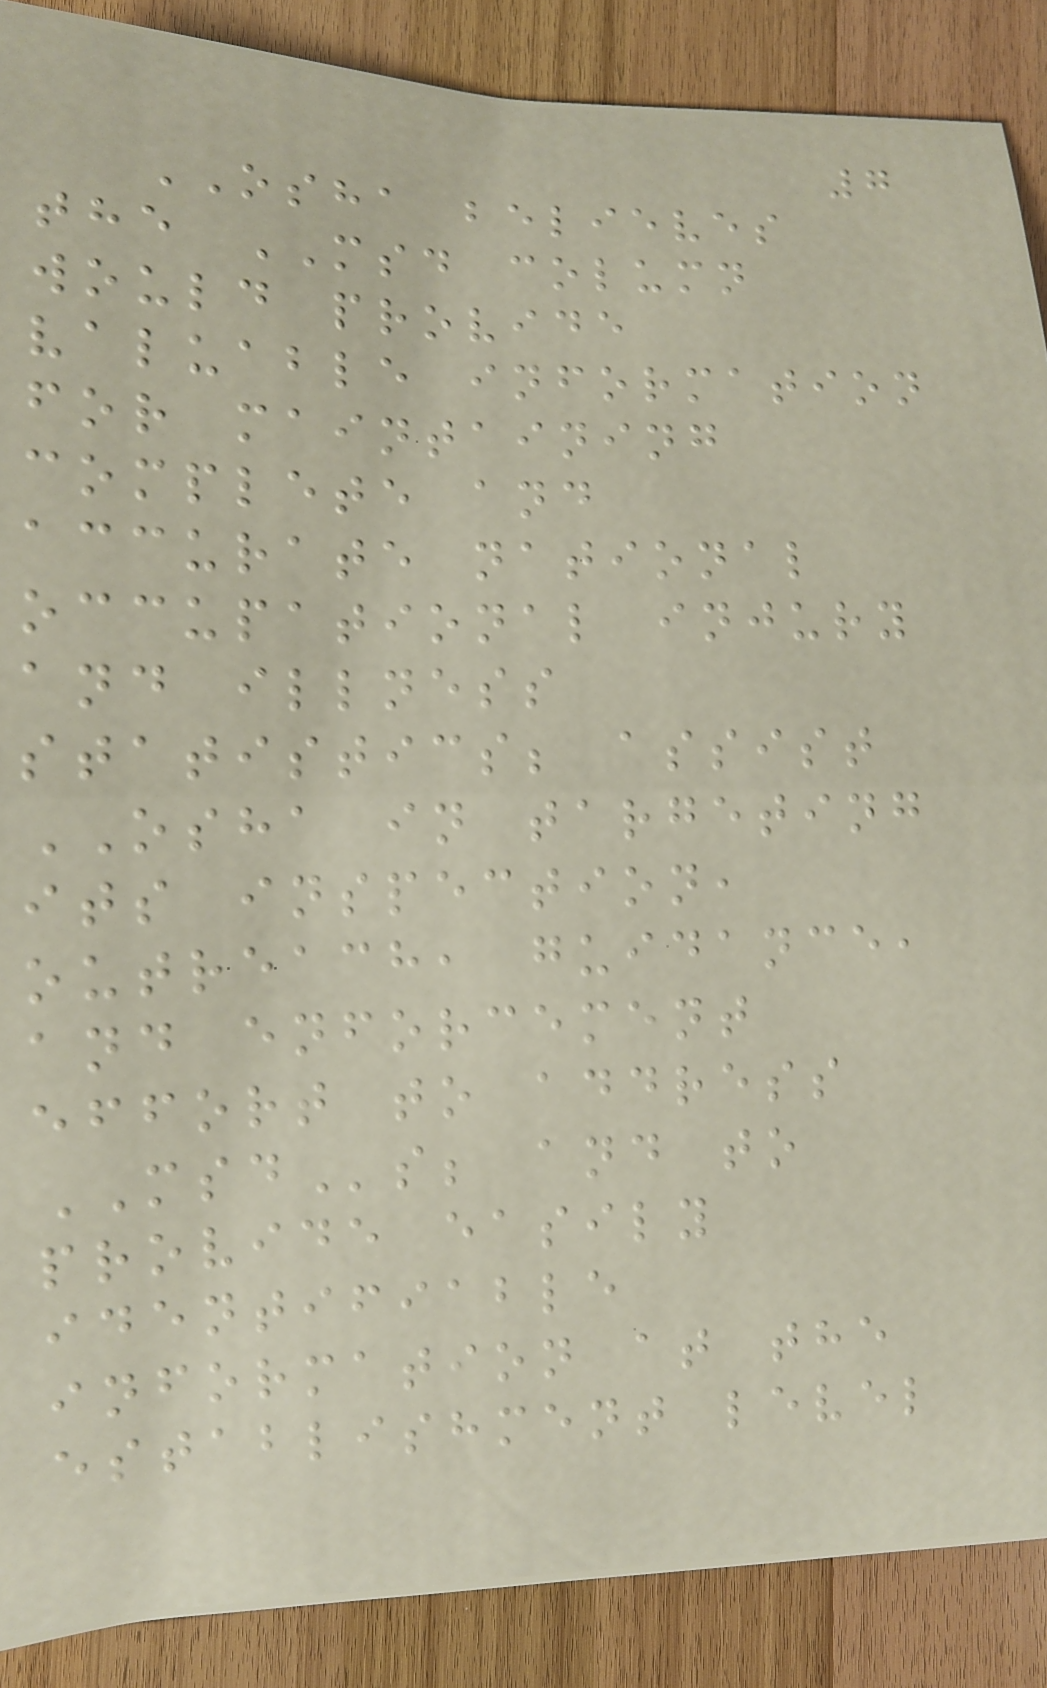7
OSHA believes
the MSD column
would provide
valuable information
for maintaining
complete and
accurate national
occupational injury
and illness
statistics; assist
OSHA in targeting
its inspection,
outreach, guidance,
and enforcement
effort to address
MSDs; and to
provide easily
identifiable
information at the
establishment level
